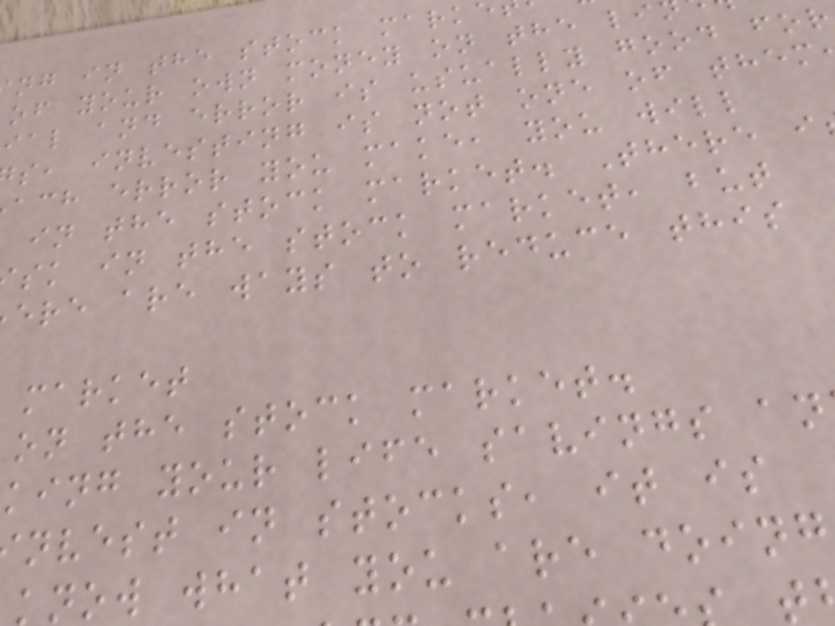ng in the stock mark
of your own money on the li
ial and error is usually good for
s, investing is not one of them
ach error you make, you will
in the stock market. There i
sk in the stock market, but
ere are ways to reduce this
market
on the stock market.
king your life savings an
nvest in stocks, it is
now what you are doing
